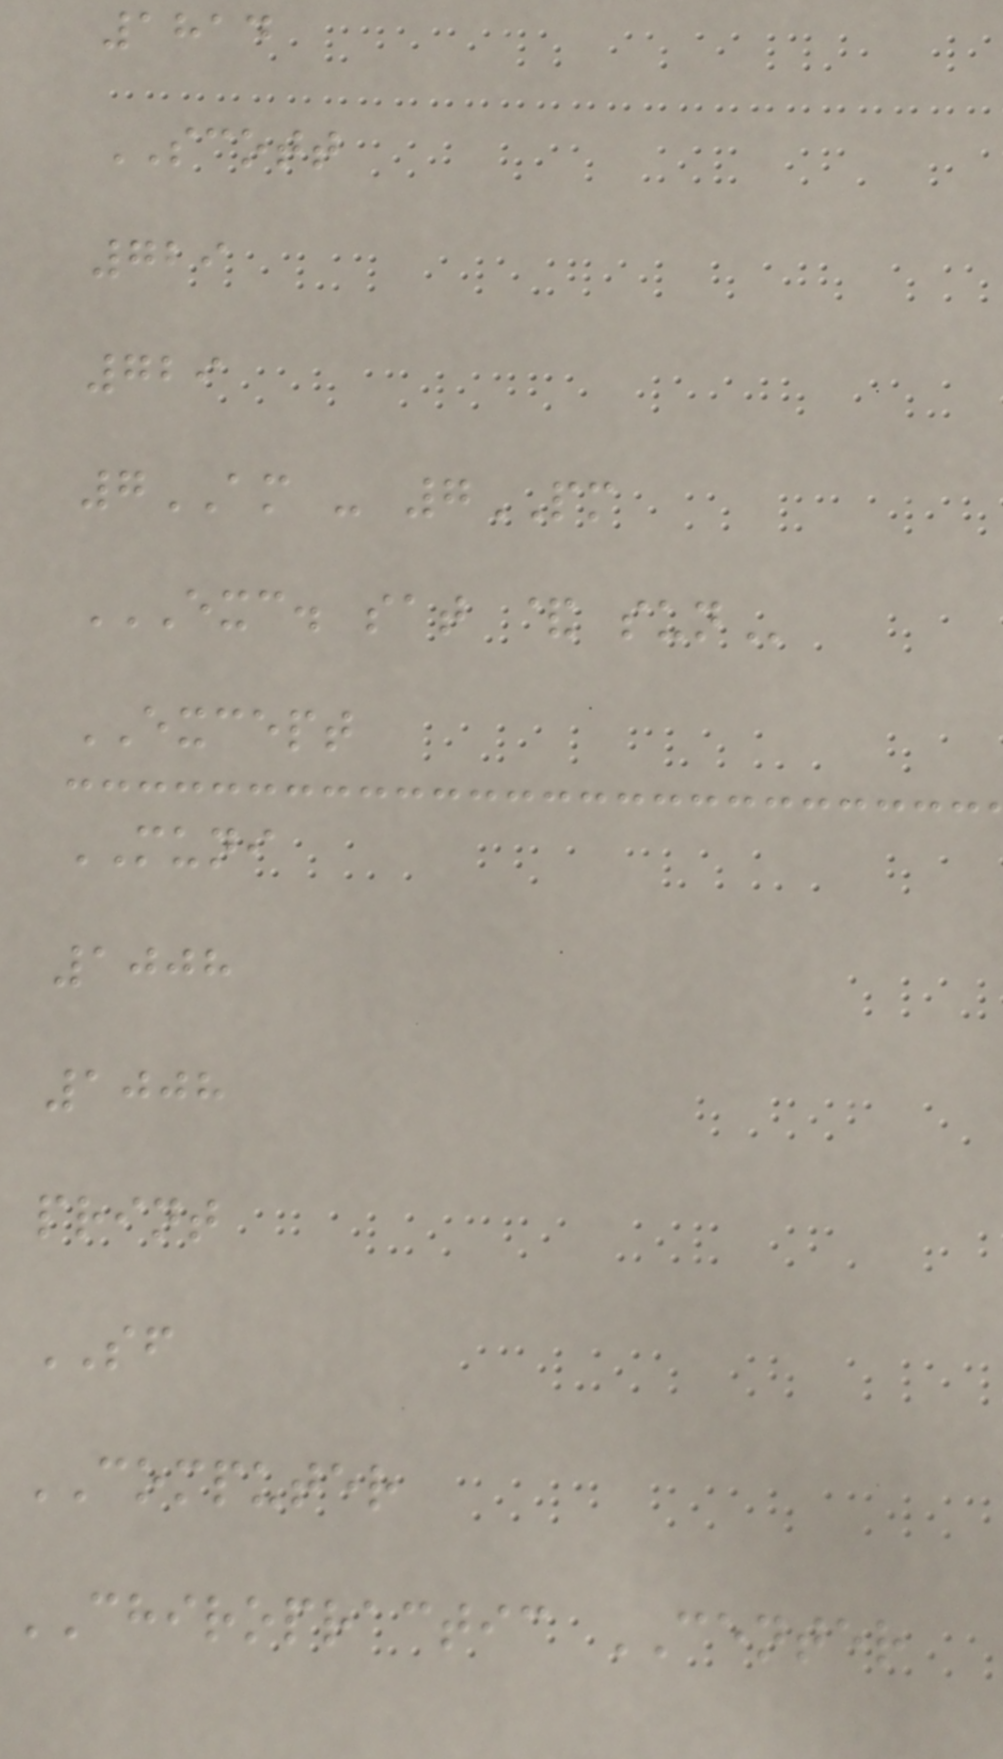1814
SCOTT
729
729
7AM - 7PM
EXC. SAT & SUN
EXCEPT
MUNI
1008
1008
print
SF
COMPUTER
CHIROPRACTIC CENTER
